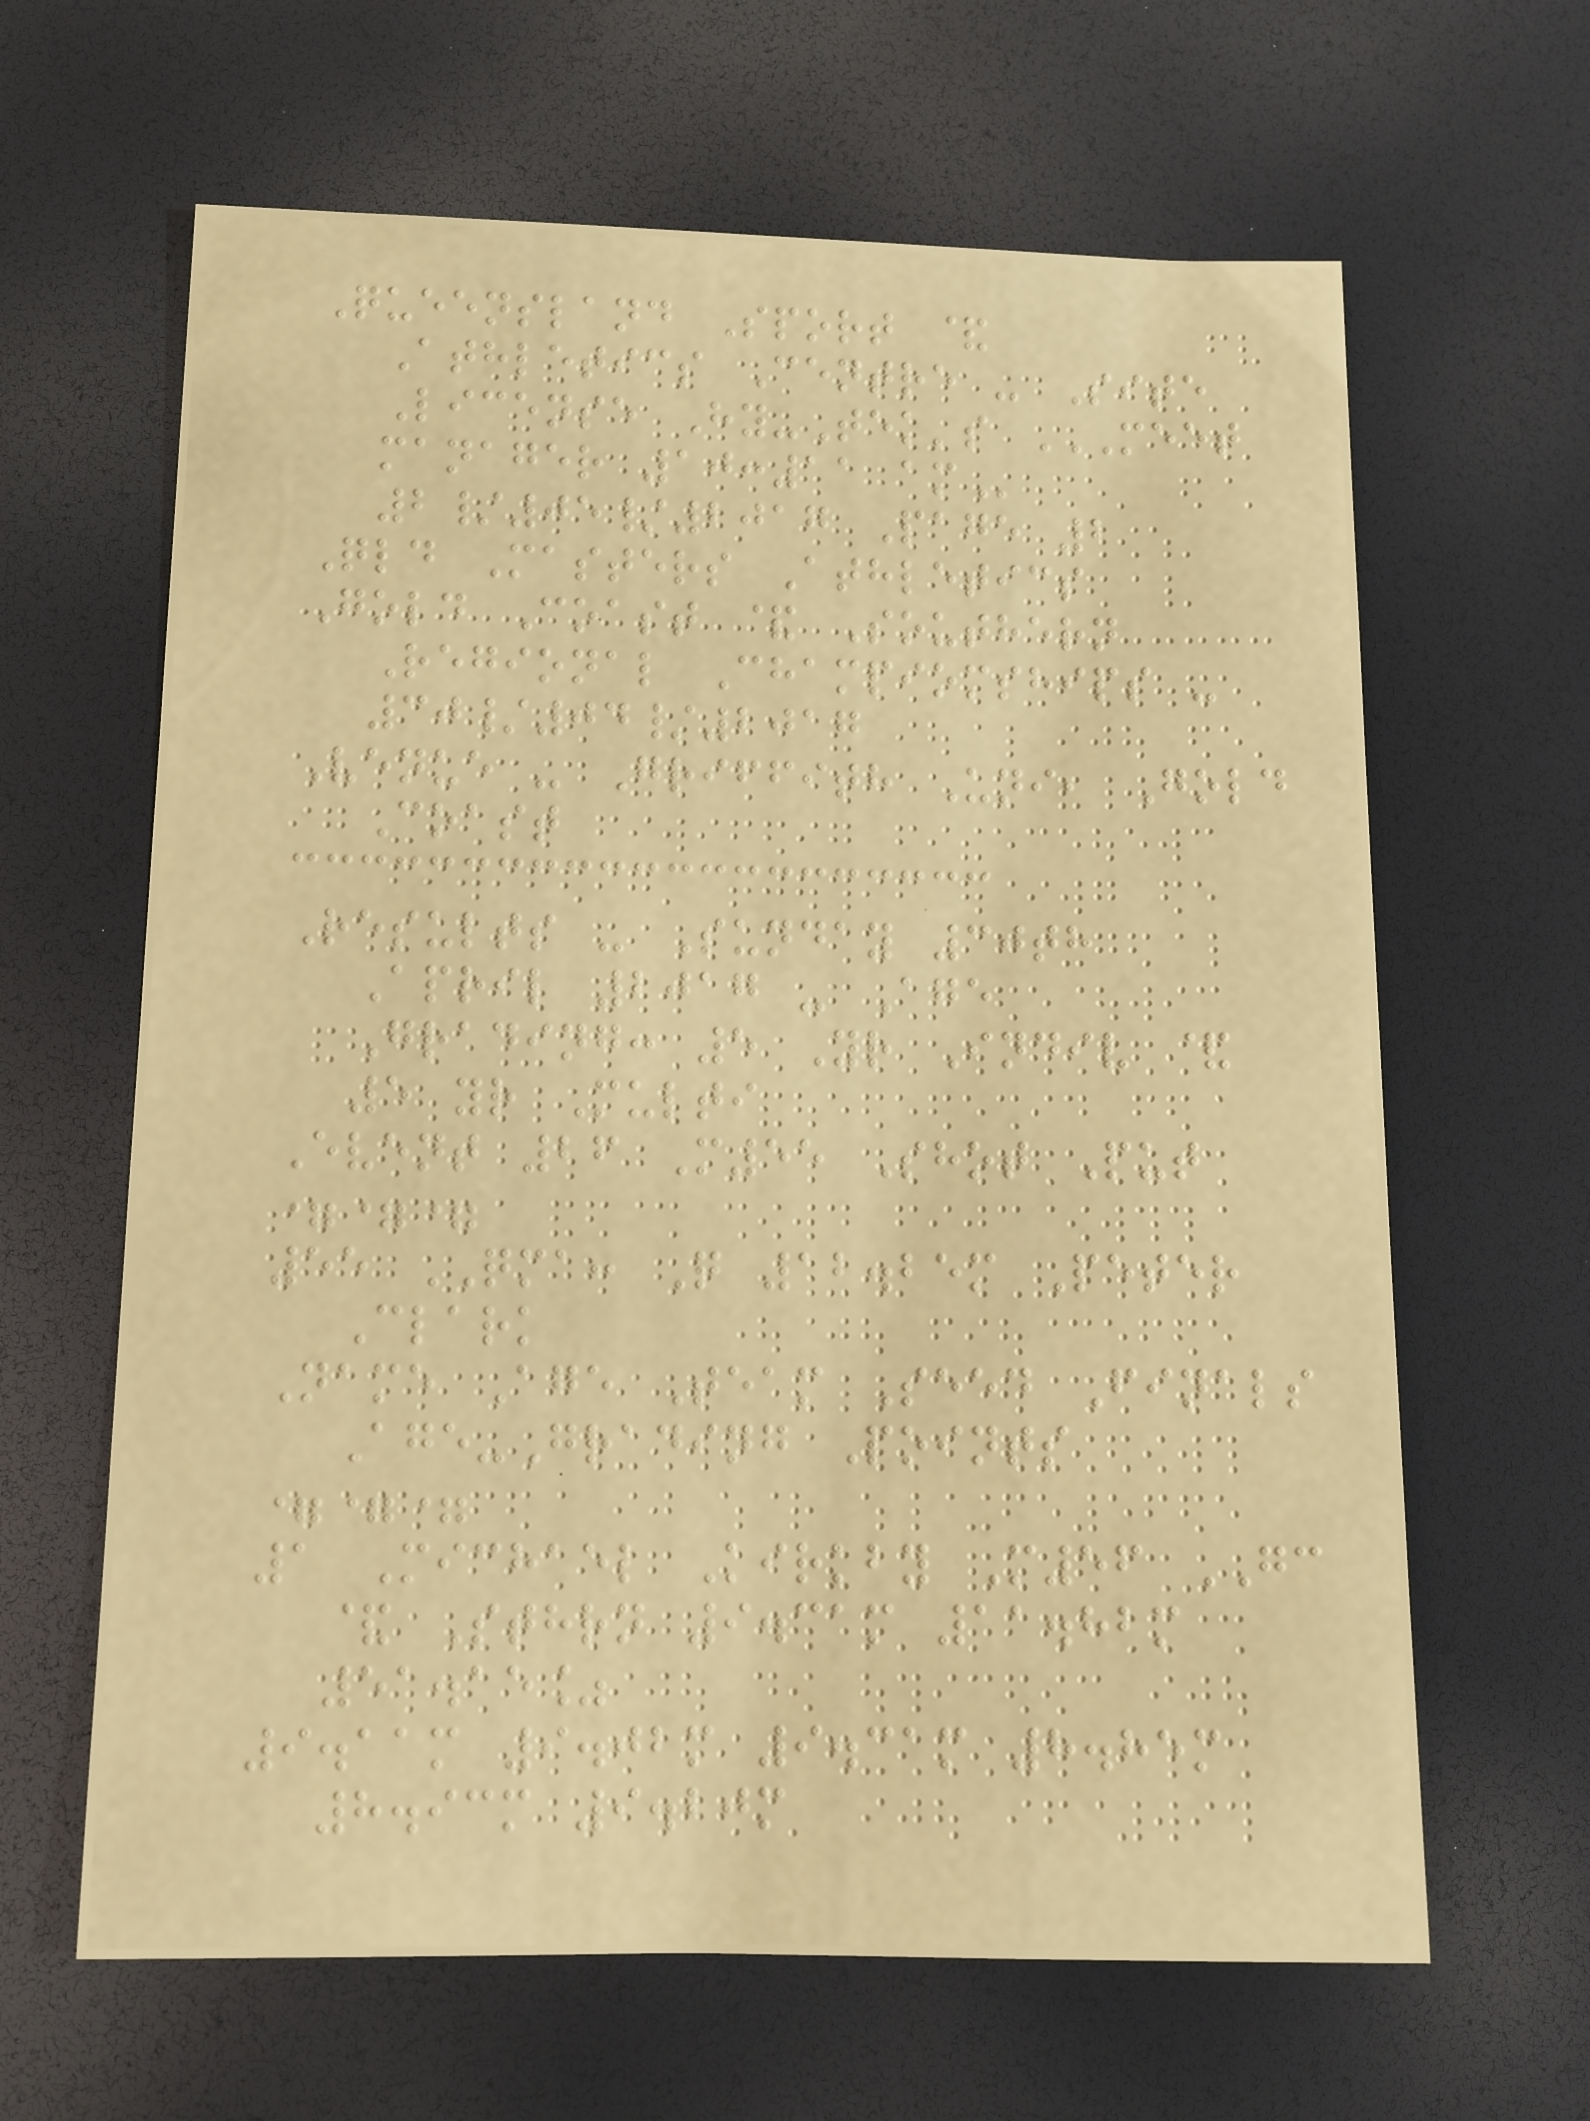Queensland Sport &
Athletics Centre - Site
License Hy-Tek's MEET
MANAGER 10:11 AM
2/05/2017 Page 2
Qld Masters Athletics
Gold Coast & Southern
Regional Champiomships -
30/04/2017
Venue - Griffith Uni, Gold
Coast
Results - Sunday 30th
April 2017 - Age
Grading: 5 Yr Indiv &
5 yr Multi
Event 26 M55 Shot Put
===
55 QMA: Q 12.25m Peter
Clark
Name Age Team Seed Finals
Age-Grading Points
===
1 Michael Kirkby M56 GC
& Sthrn 9.31m 11.82m
51.15%
9.11m 9.02m 9.31m 8.85m
8.93m 9.20m
